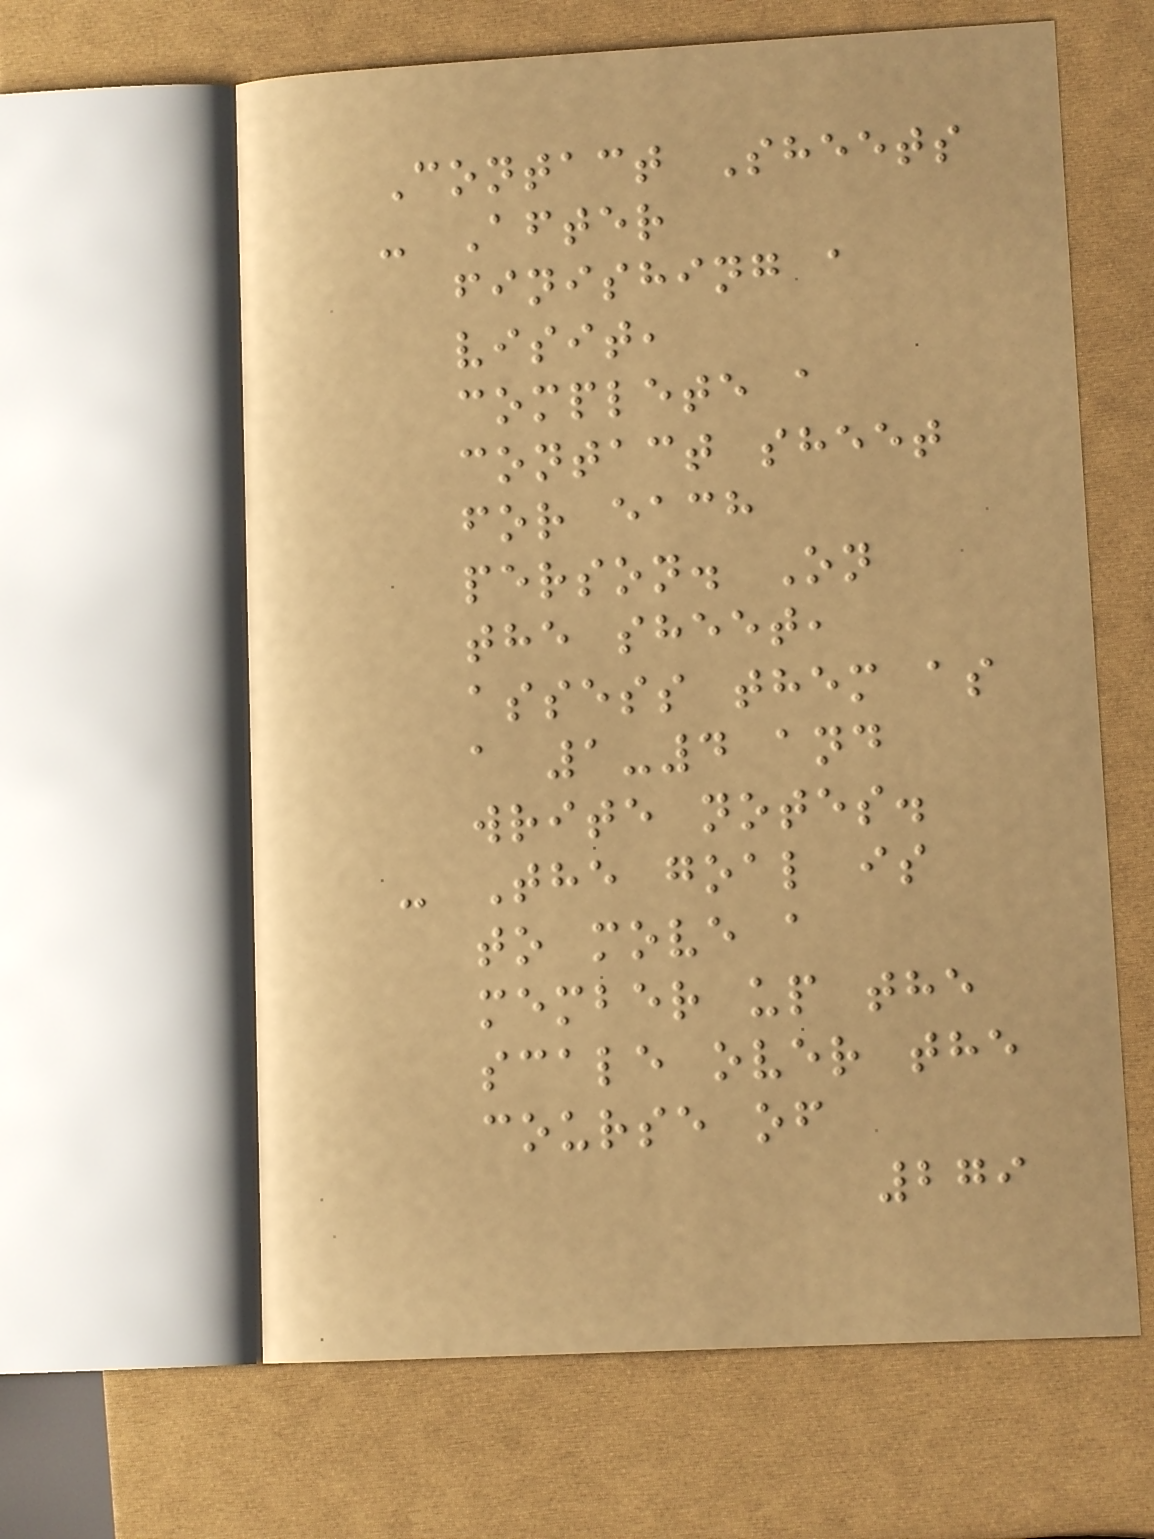Contact Sheets
- After
finishing a
visit,
complete a
contact sheet
for each
person. On
the sheet,
assess them as
a 1-4 and
write notes.
- The goal is
to move a
member up the
scale over the
course of
279
